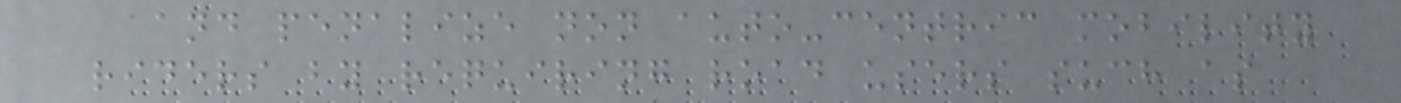and penalize non auto-centric mobility
riders by requiring road users such as
